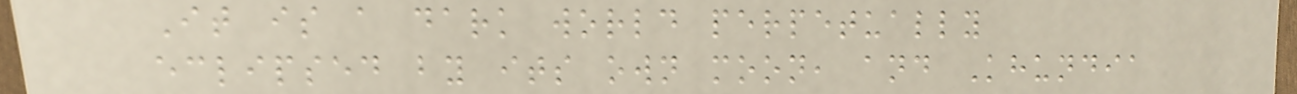It is a dark world perpetually
eclipsed by its own moon, and Khundia
